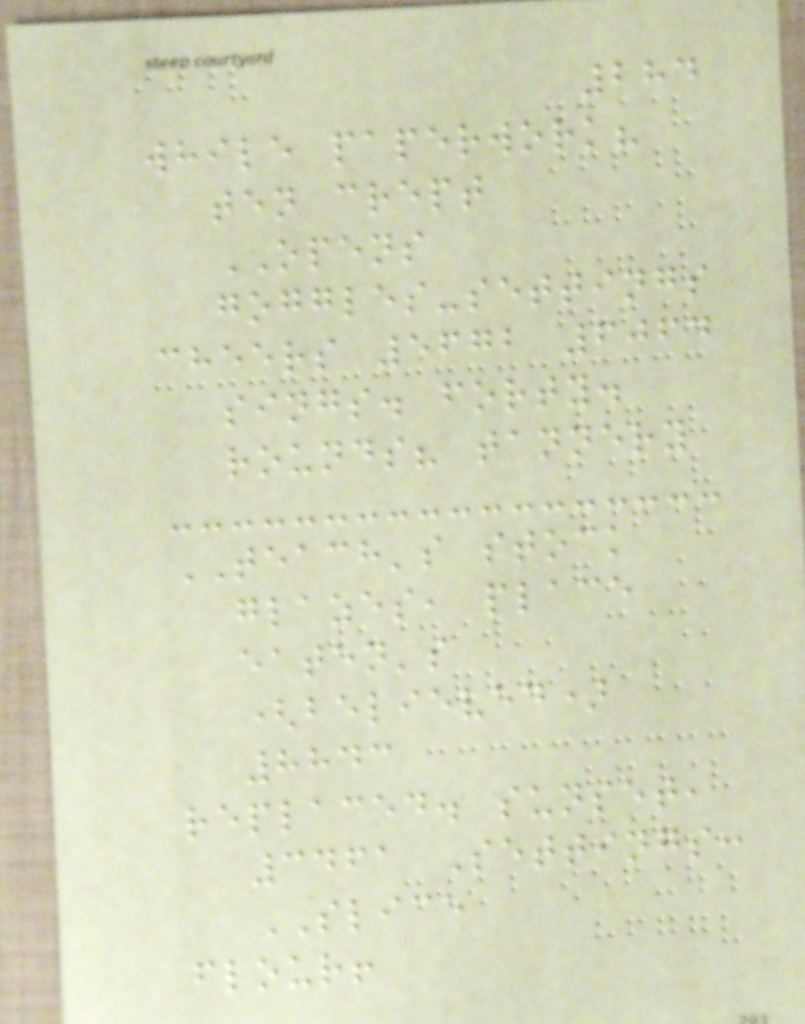284
while paperwork?
ten crept
OPENS
goggles-settings
cheers 5672 6064
sings. forty.
rounds? tannery
TEACH's stock
glazes, place
eaten's
(believed)
8843
replaced. sunset,
3461 Settings:
SLICE
flour!
